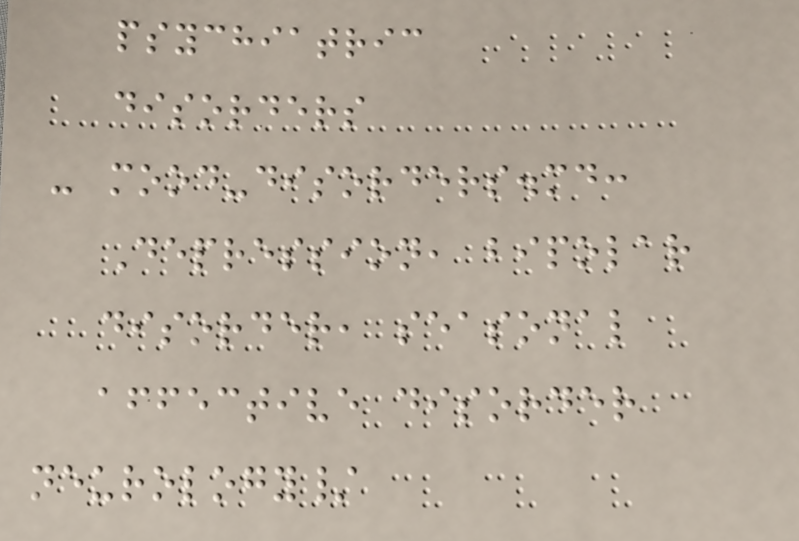psychiatric
disorders
- mood-disorders.md:
Depression, bipolar
disorder, seasonal
affective disorder
neurology/
